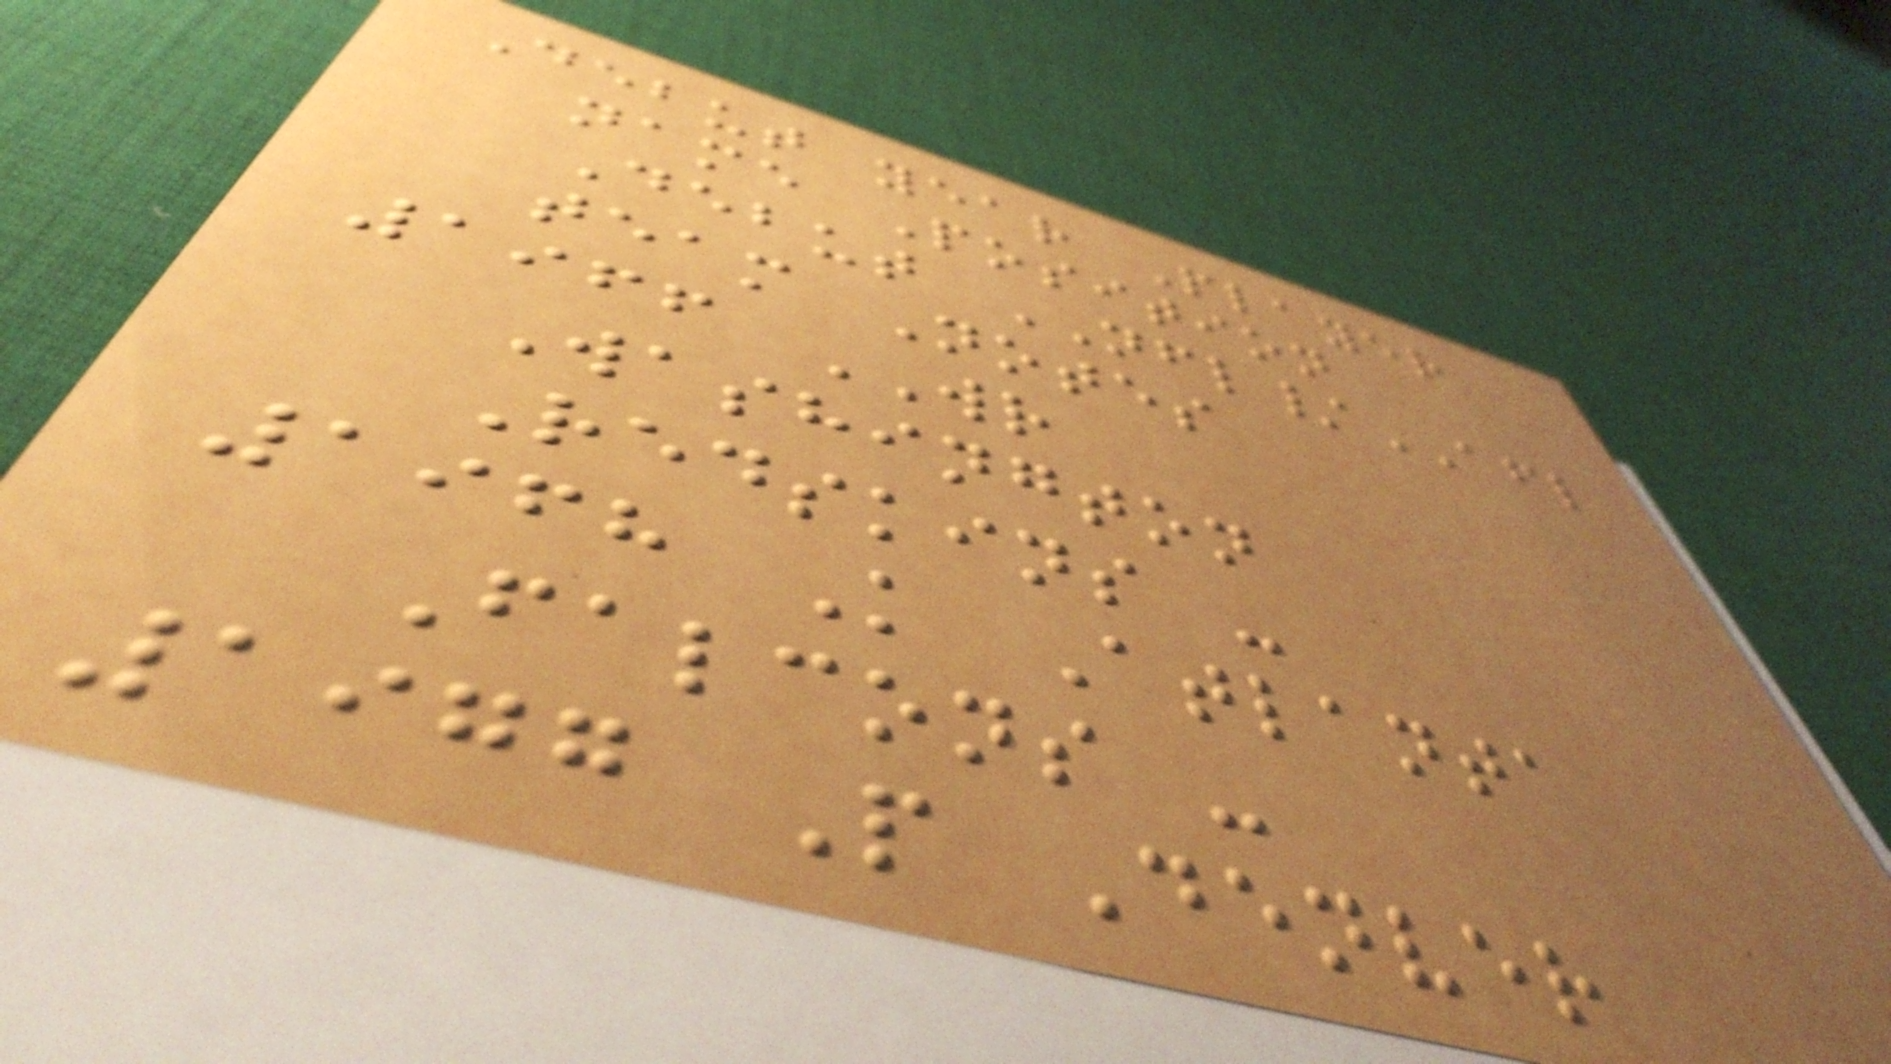Debut year Player
name Position
Debut NFL/AFL
team Notes
1966 WR
Washington
Redskins -
1968 K Atlanta
Falcons -
1977 P Denver
